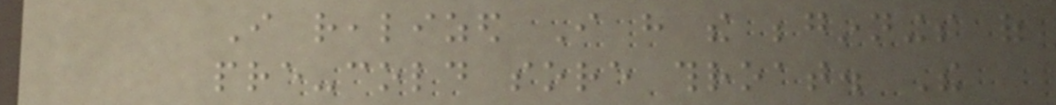I realized I have the beginnings of
pre-cold sore throat. The
